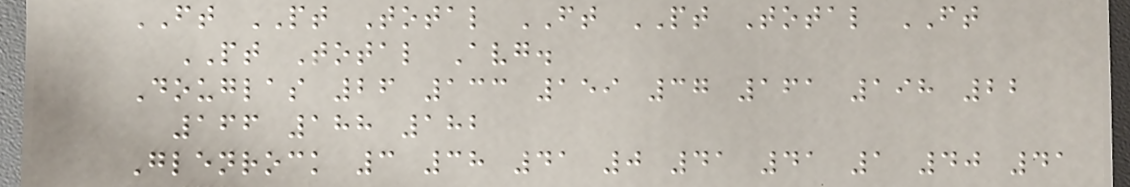FT PT Total FT PT Total FT
PT Total Avg.
Douglas 26 133 159 37 161 198 22
166 188 182
Glenrock 3 38 41 0 41 41 1 40 41
